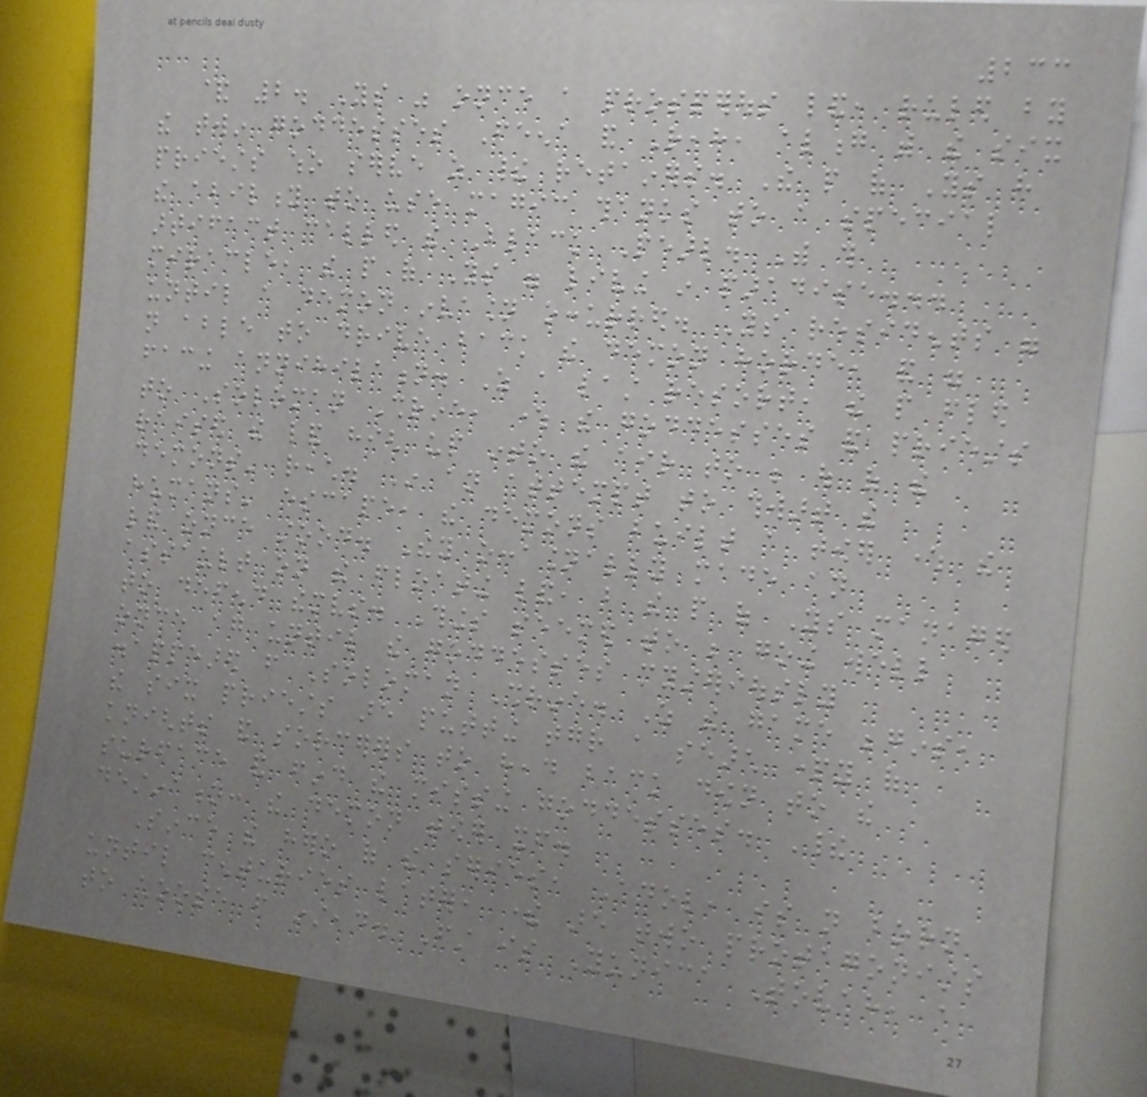233
& 2. Ys was once a prosperous land, ruled by
the twin goddesses Feena and Reah, along with the six
priests who serve as their retainers. The people of Ys have
the ability to use magic thanks to a special
artifact called the Black Pearl. With this
miracle, the people of Ys were living in paradise...
until a demon invasion occurred. Ys residents were
not able to drive back the demon horde, and were
facing annihilation. As a last resort, the people fled
to Soloman Shrine, where the goddesses and priests
raised the land high up into the air to be out of the
demons' reach. In an attempt to thwart the
humans' escape, the demons built a tower where the
land once stood. They occasionally made an
assault on the floating land, but the people of Ys managed
to defend themselves. Things seemed to be going well
once again until the goddesses mysteriously
disappeared from Soloman Shrine. As the game begins,
the six priests are putting together a search party of
knights and sorcerers to head back down to the
surface and find the missing goddesses. Their
destination: the demon tower itself.
Since the hero of the series, Adol, is not born
until centuries later, there are two protagonists
to choose from instead. First is Yunica Tovah, a
